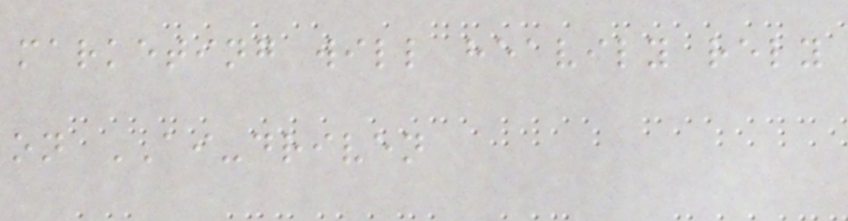marketing will heavily rely
on AI-driven
